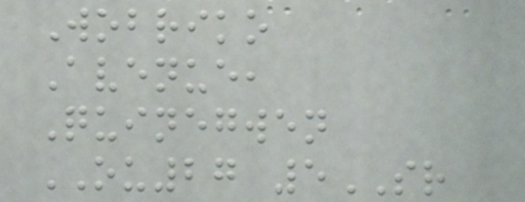Wobriko
Avenue,
Quinegwen
OU27 5SR
